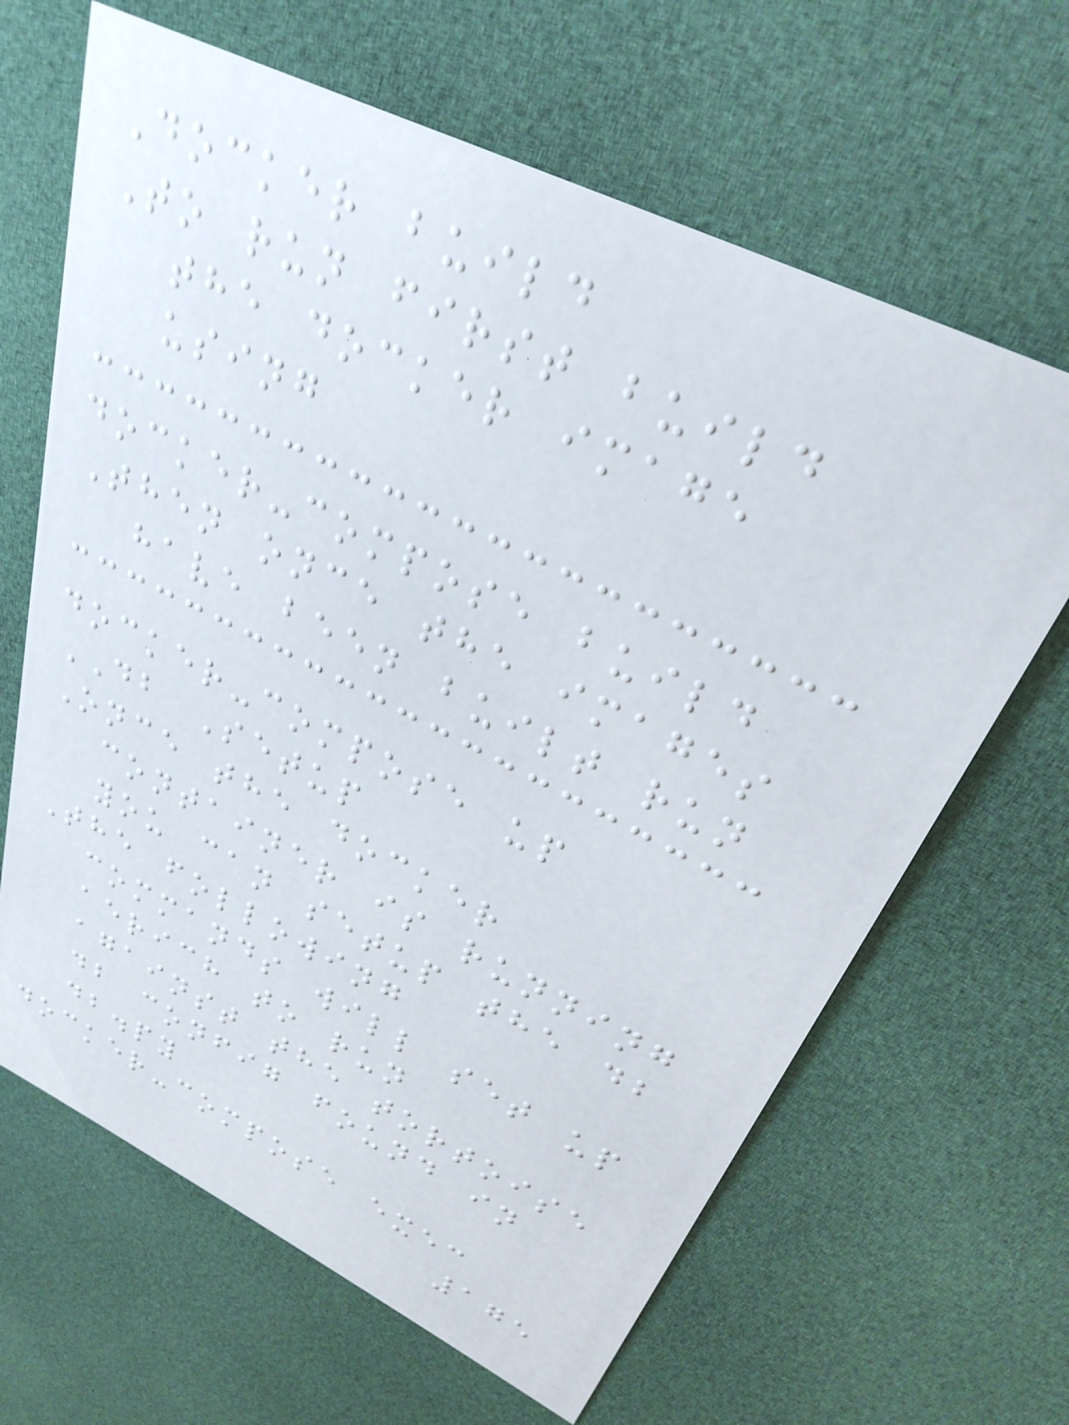Docker build
To run first build
the docker image
using
docker-compose build
Then once the images
have been built run
docker-compose up
DB Setup
Once the docker
container is running
you can setup the db
The following
commands will set up
aerich to run
against the tortoise
db config found in
db.py
docker-compose exec
175
